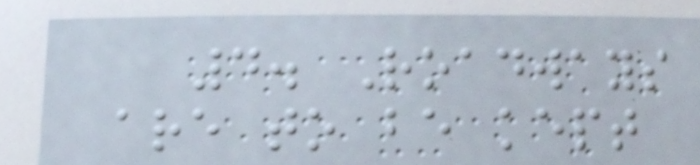4. Roadways
are to be kept
